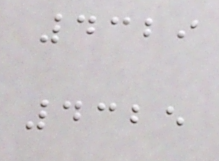4329
4325
